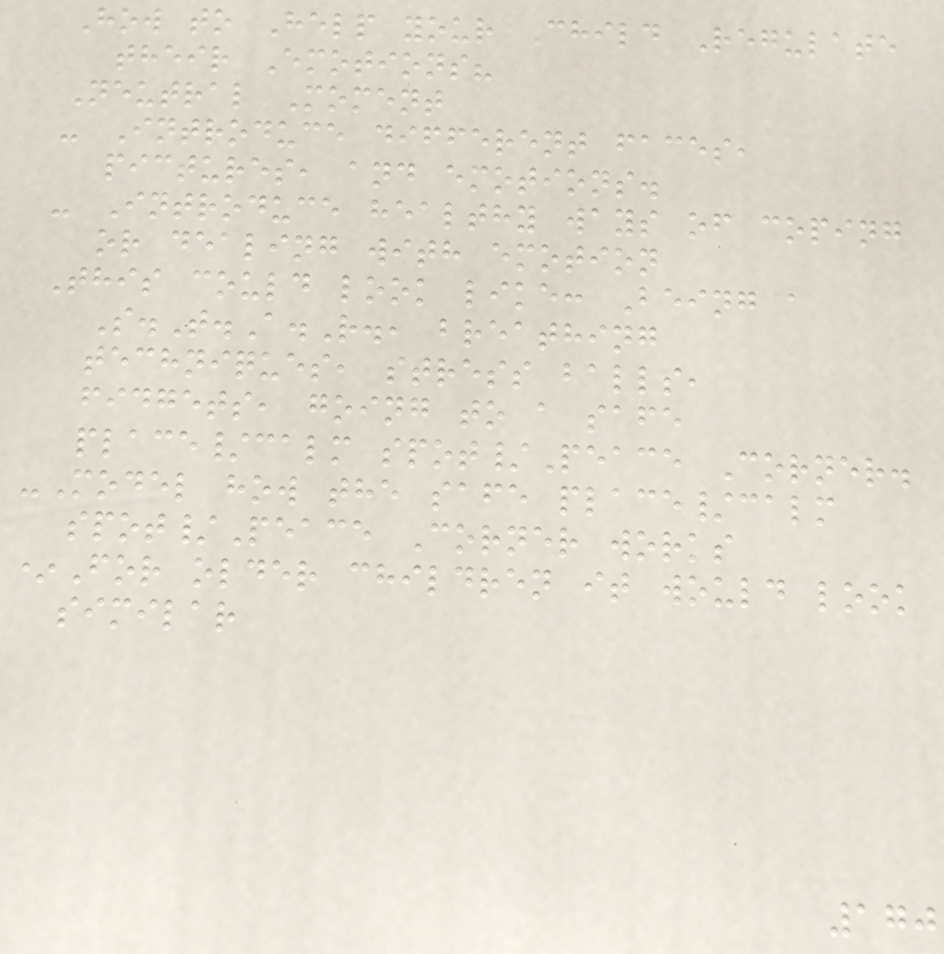How to Help your Child Regulate
their Emotions?
Neutral Moment
- Introduce different faces,
pictures, and emotions.
- Introduce healthy ways of coping
or dealing with emotion
This could look like: Being a
S.T.A.R., breathing
techniques, stress balls,
fidgets, going to a safe
place/calm spot/Peace Corner.
-Model how the safe place/calm
spot/Peace Corner works
*For older children it would look
similar
170
